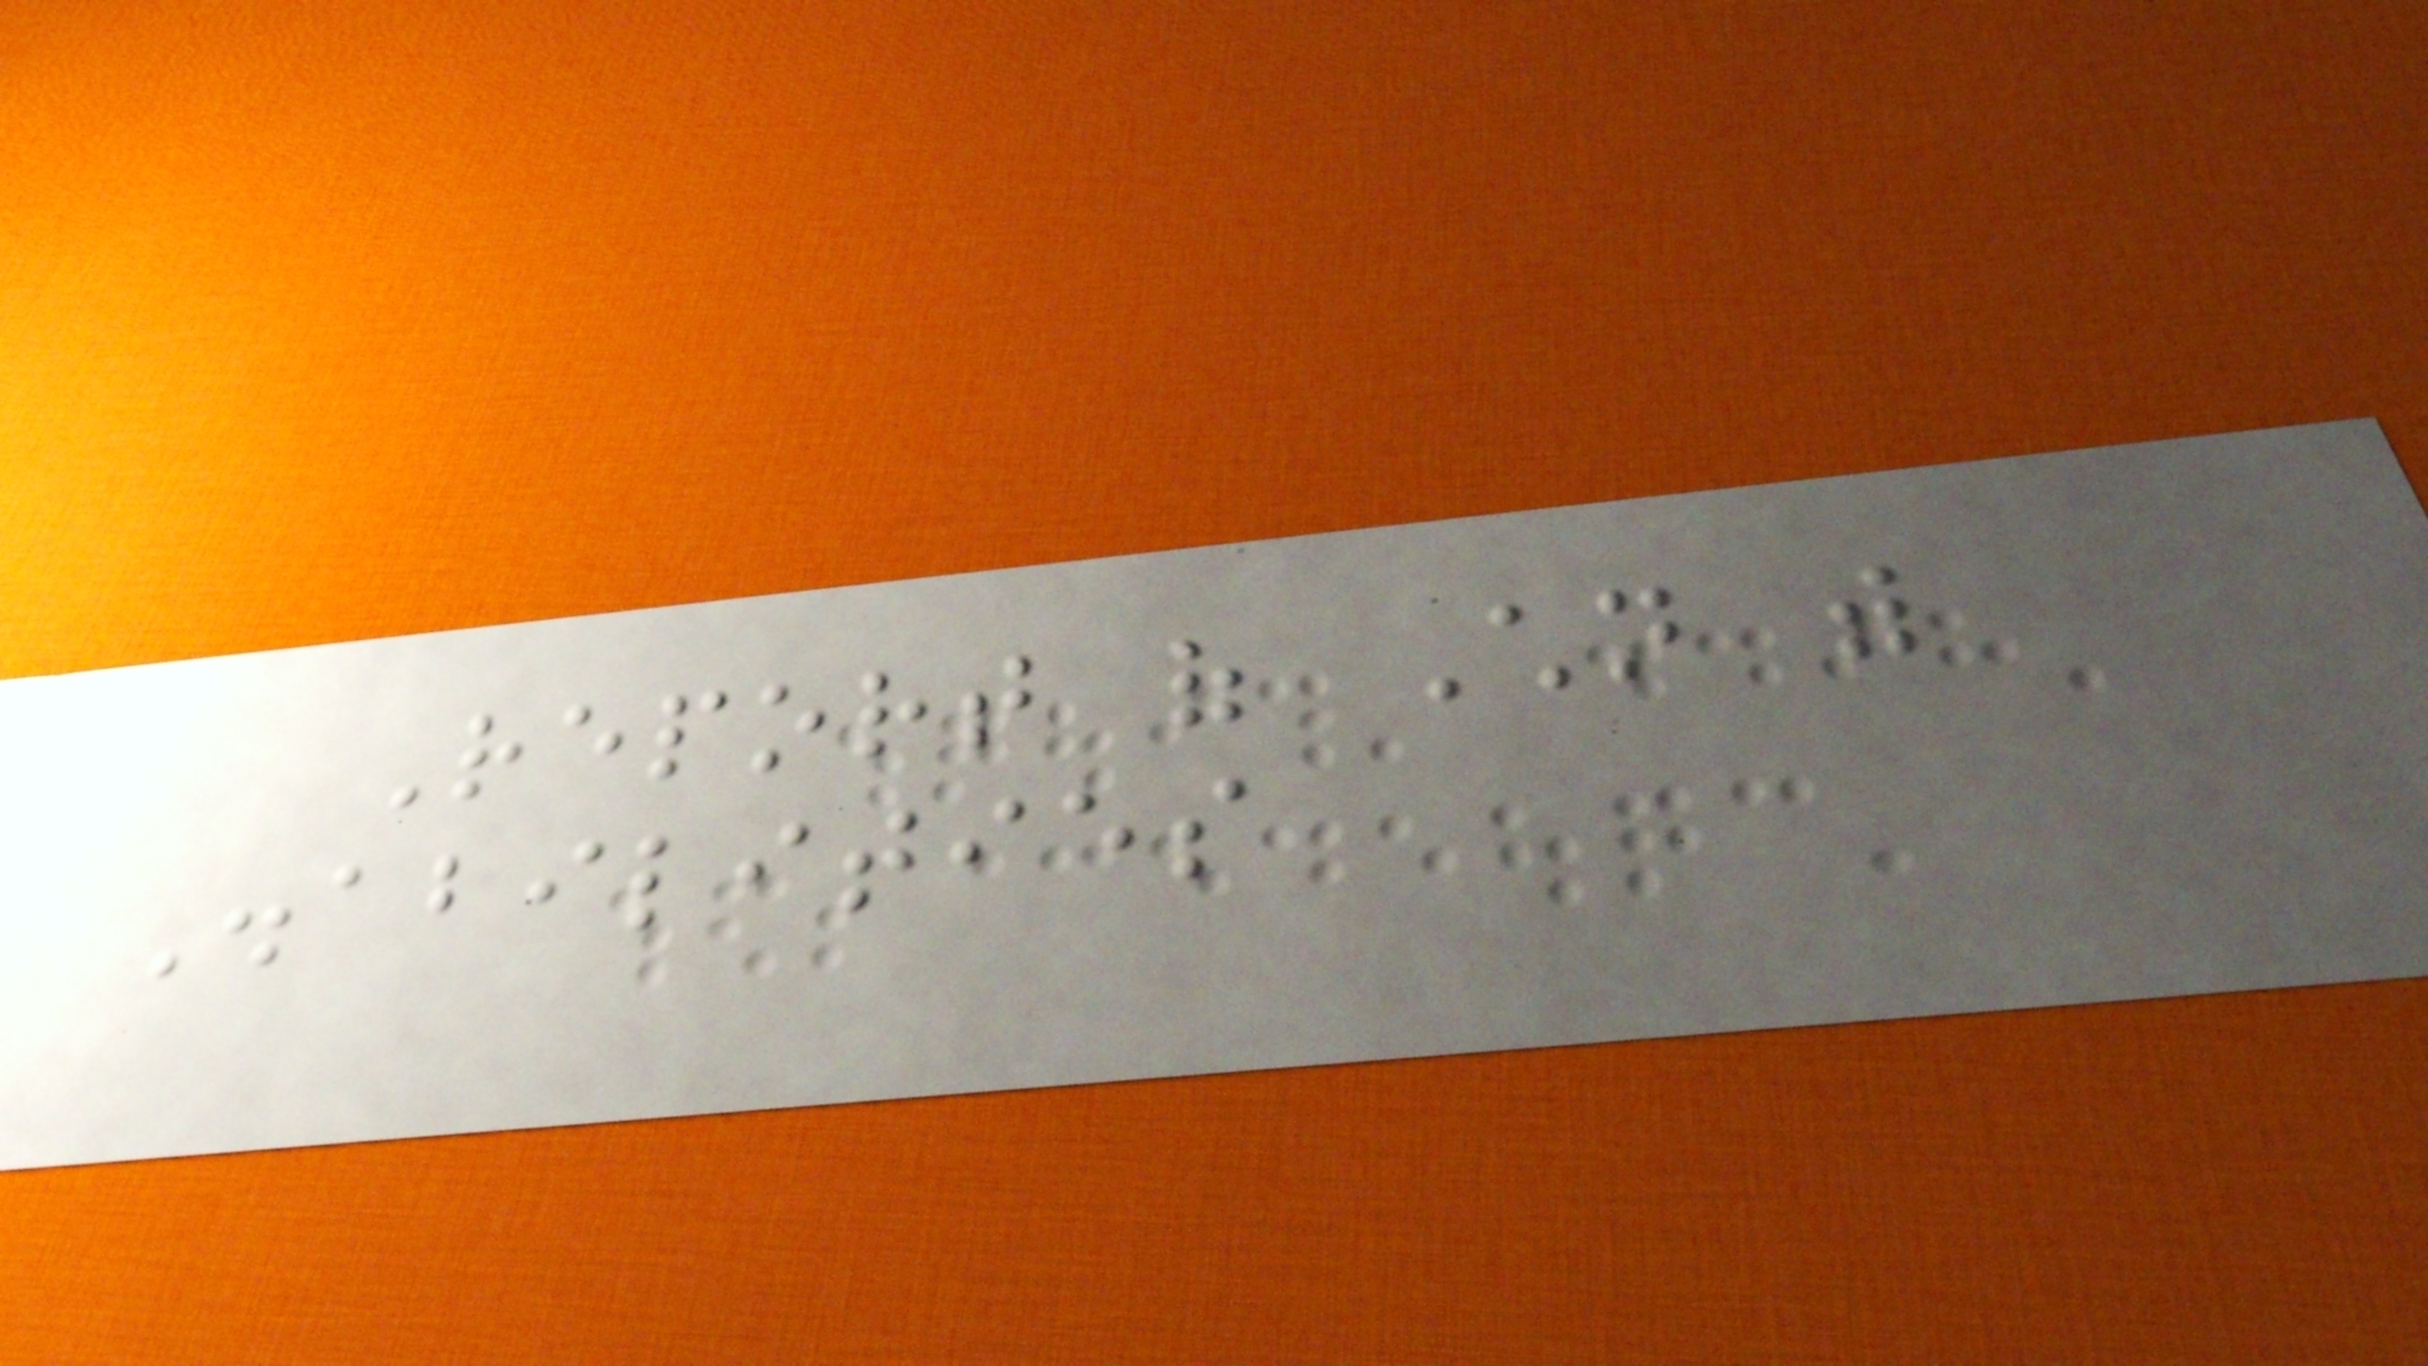Report of Children with
Disabilities
